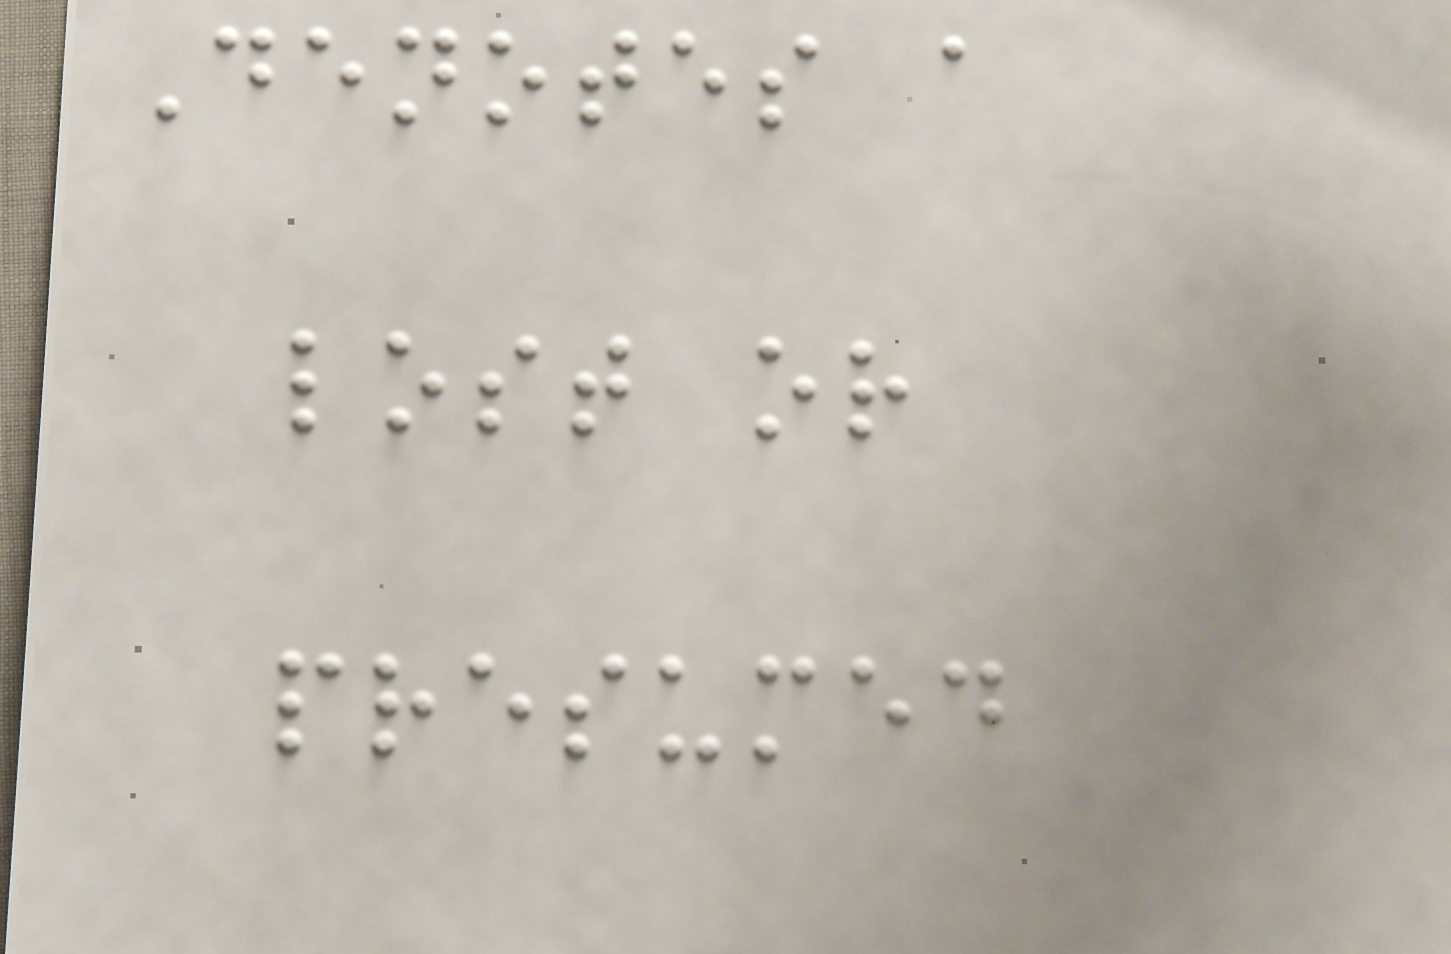Denotes a
lost or
presumed
